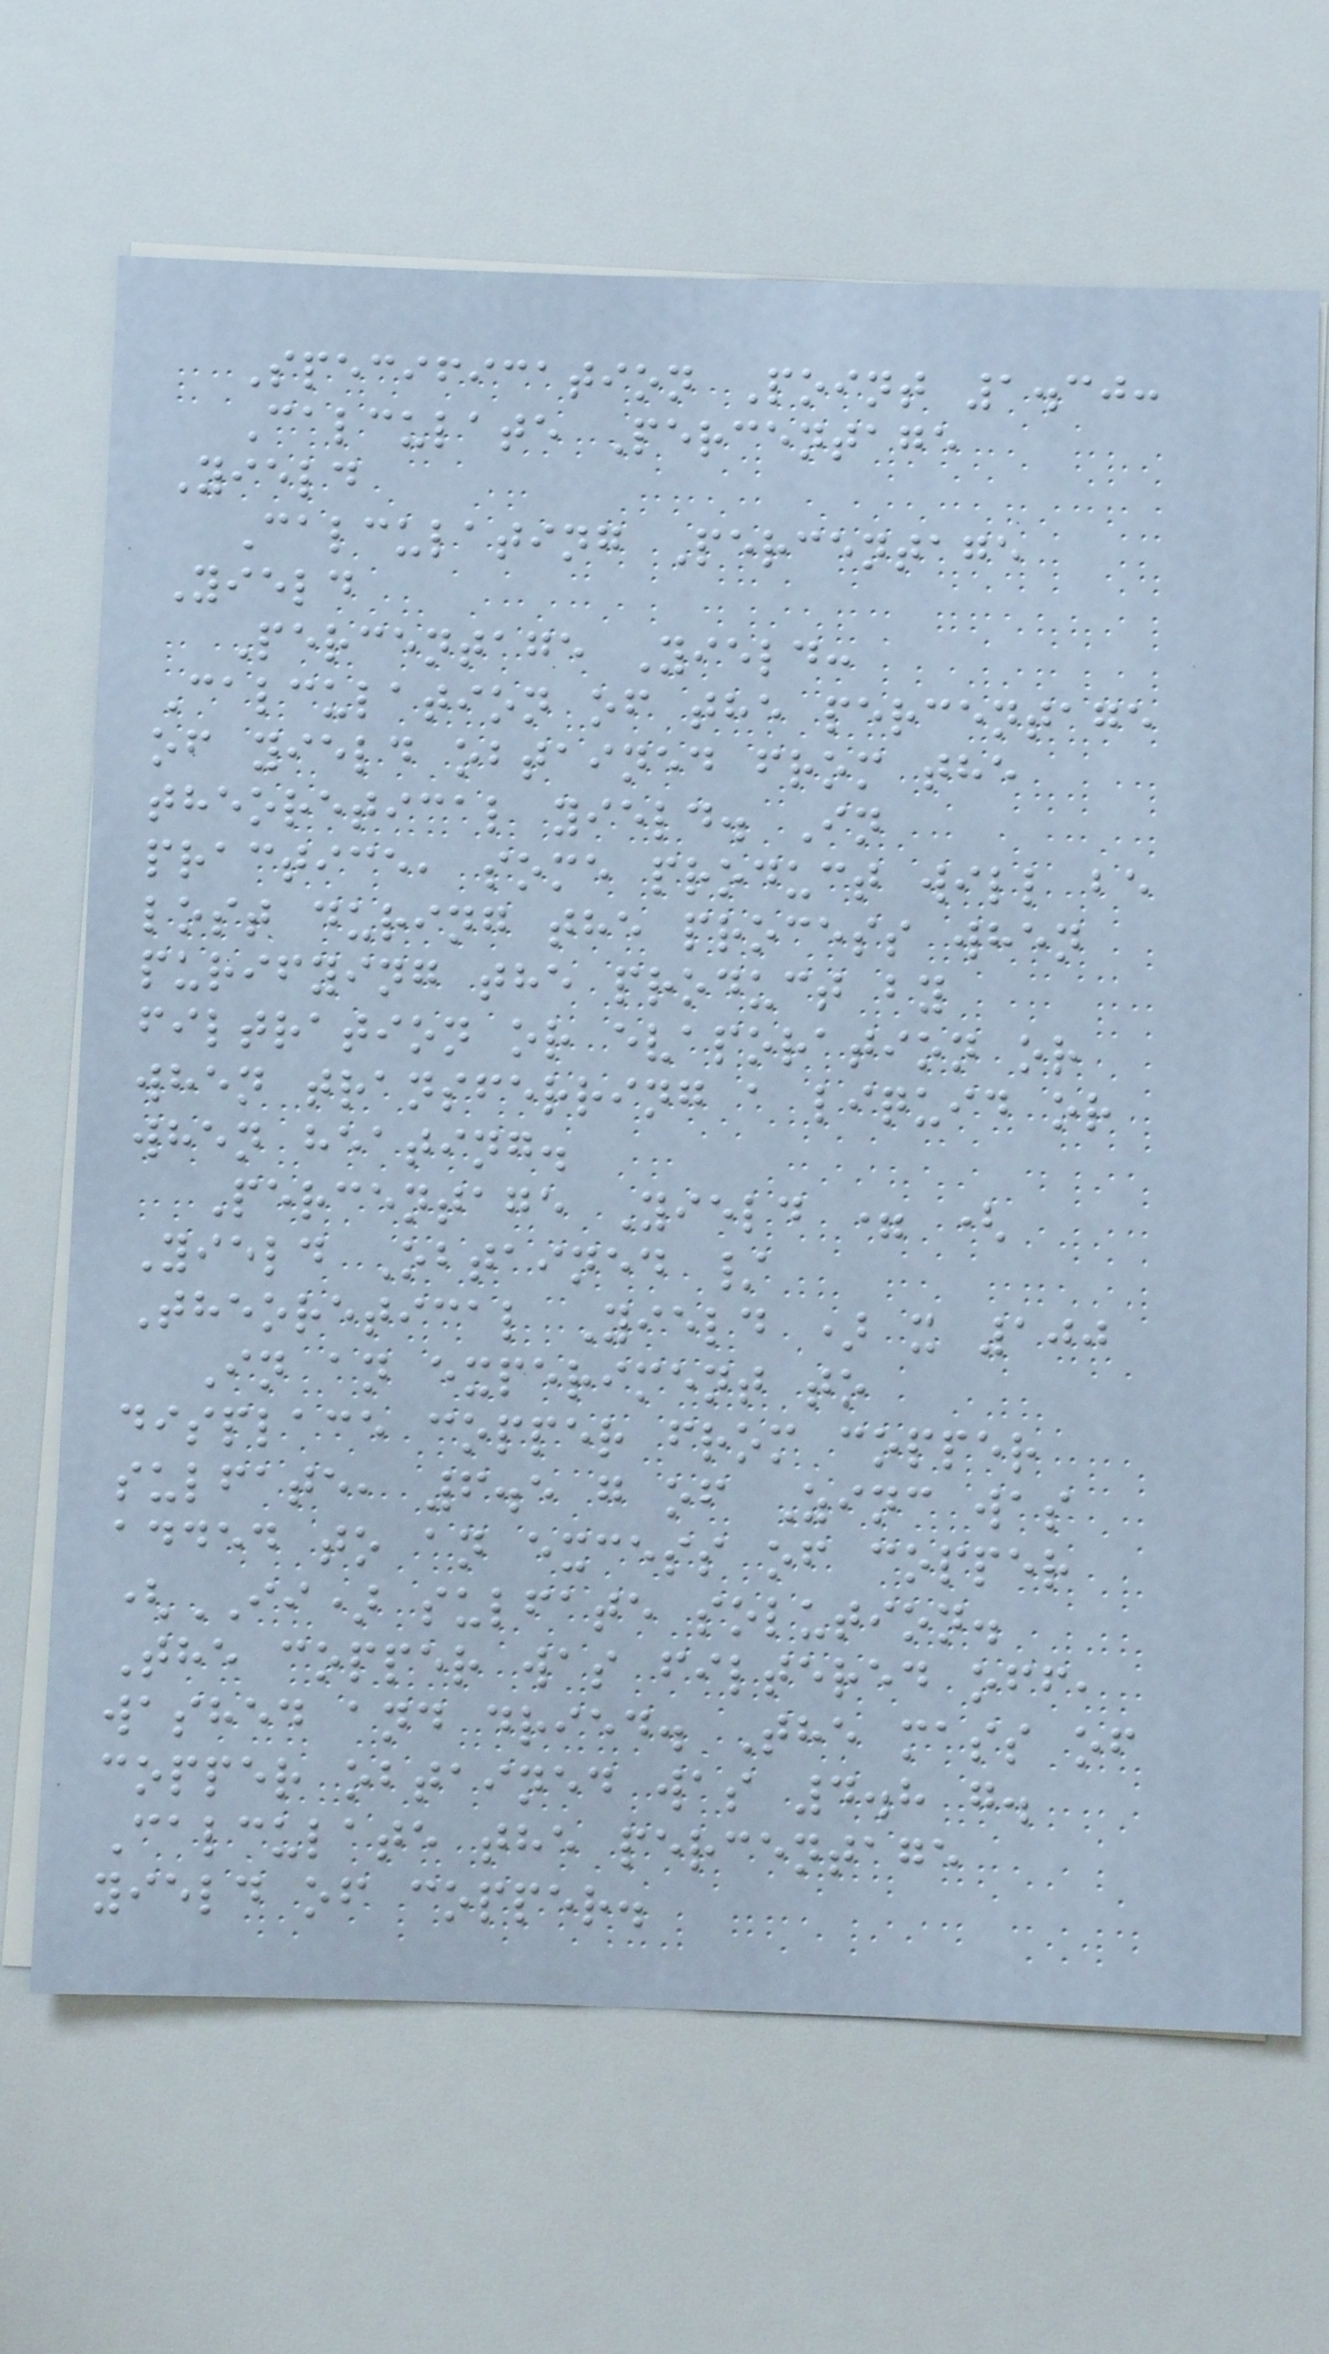Specification Point 1.30:
Calculate Percentage
Yield
Calculating Percentage
Yield
Percentage Yield:
Calculation of the percentage
of yield obtained from the
theoretical yield. In
practice, some product will be
lost during the process when
purifying the product by
filtration or evaporation or
when transferring a liquid or
when heating.
Percentage Yield = (
Yield Obtained /
Theoretical Yield ) x 100
In an experiment to
displace copper from copper
sulfate, 6.5 g of Zinc was
added to an excess of copper
(II) sulfate solution.
The copper was filtered off,
washed and dried. The mass of
copper obtained was 4.8 g.
Calculate the percentage
yield of copper.
